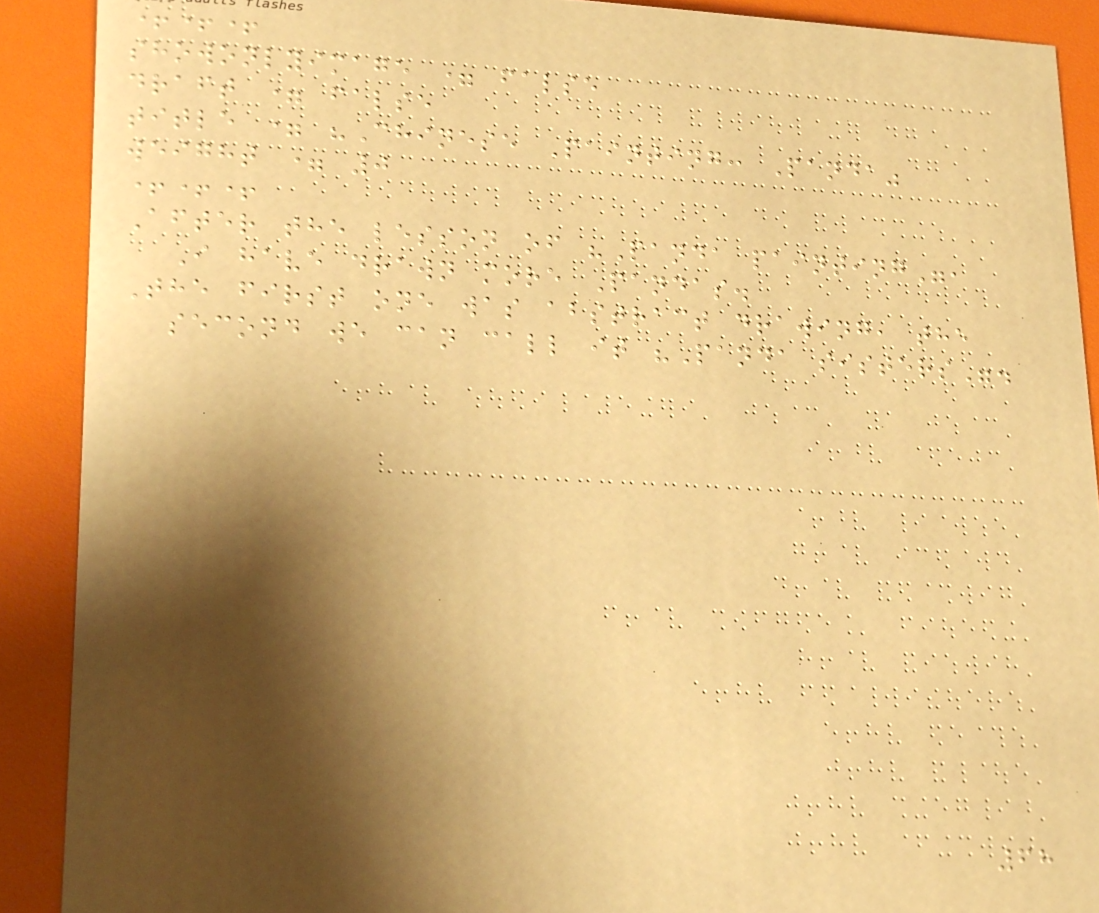+++
showonlyimage = false
draft = false
title = "Chinese Painting: Panda"
weight = 0
+++
After the lesson of "Panda painting",
I have drawn more Pandas.
The first one was abstract drawing, the
second we can call it "Panda sisters".
68
